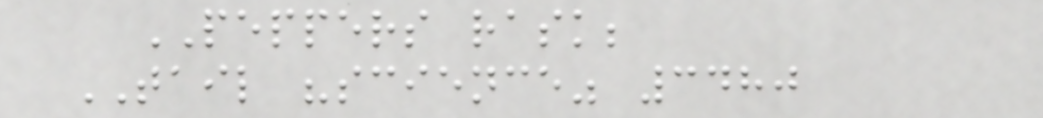PEPPERS rask;
TAIL "science" 3480
